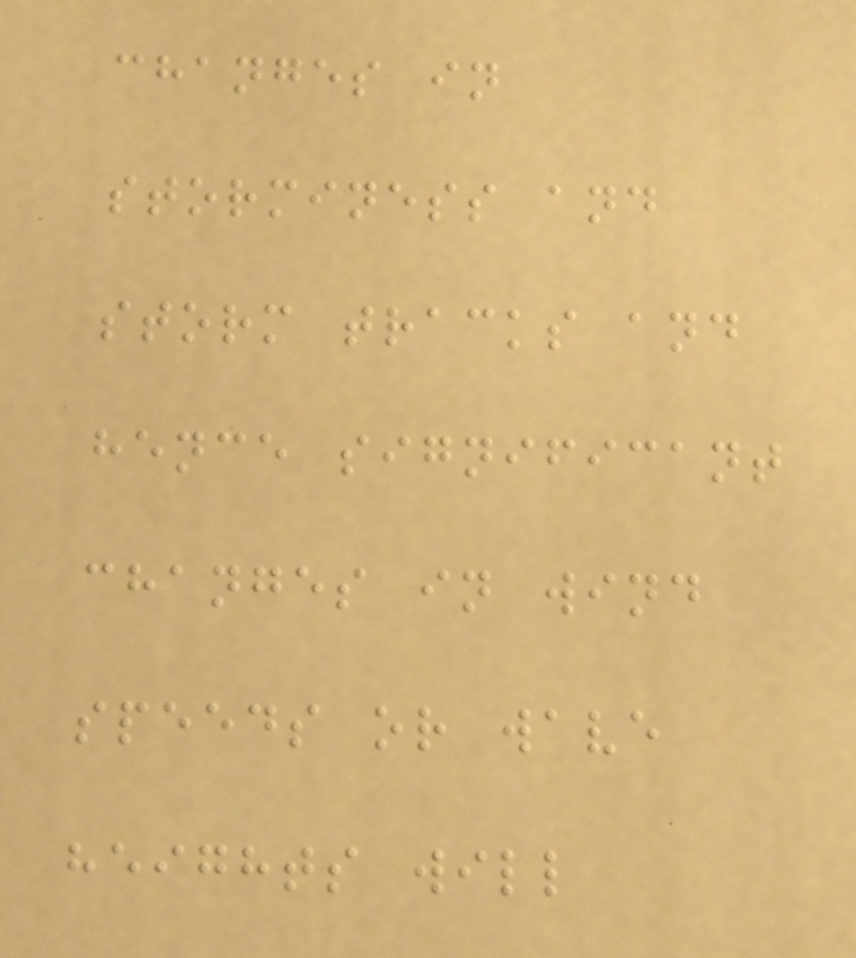changes in
storminess and
storm tracks and
hence significant
changes in wind
speeds or wave
heights will
